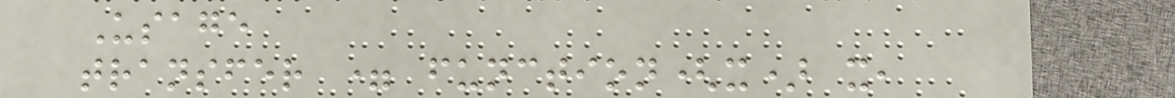Usage
transfer = function(x) x,
